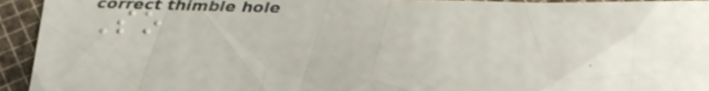So
